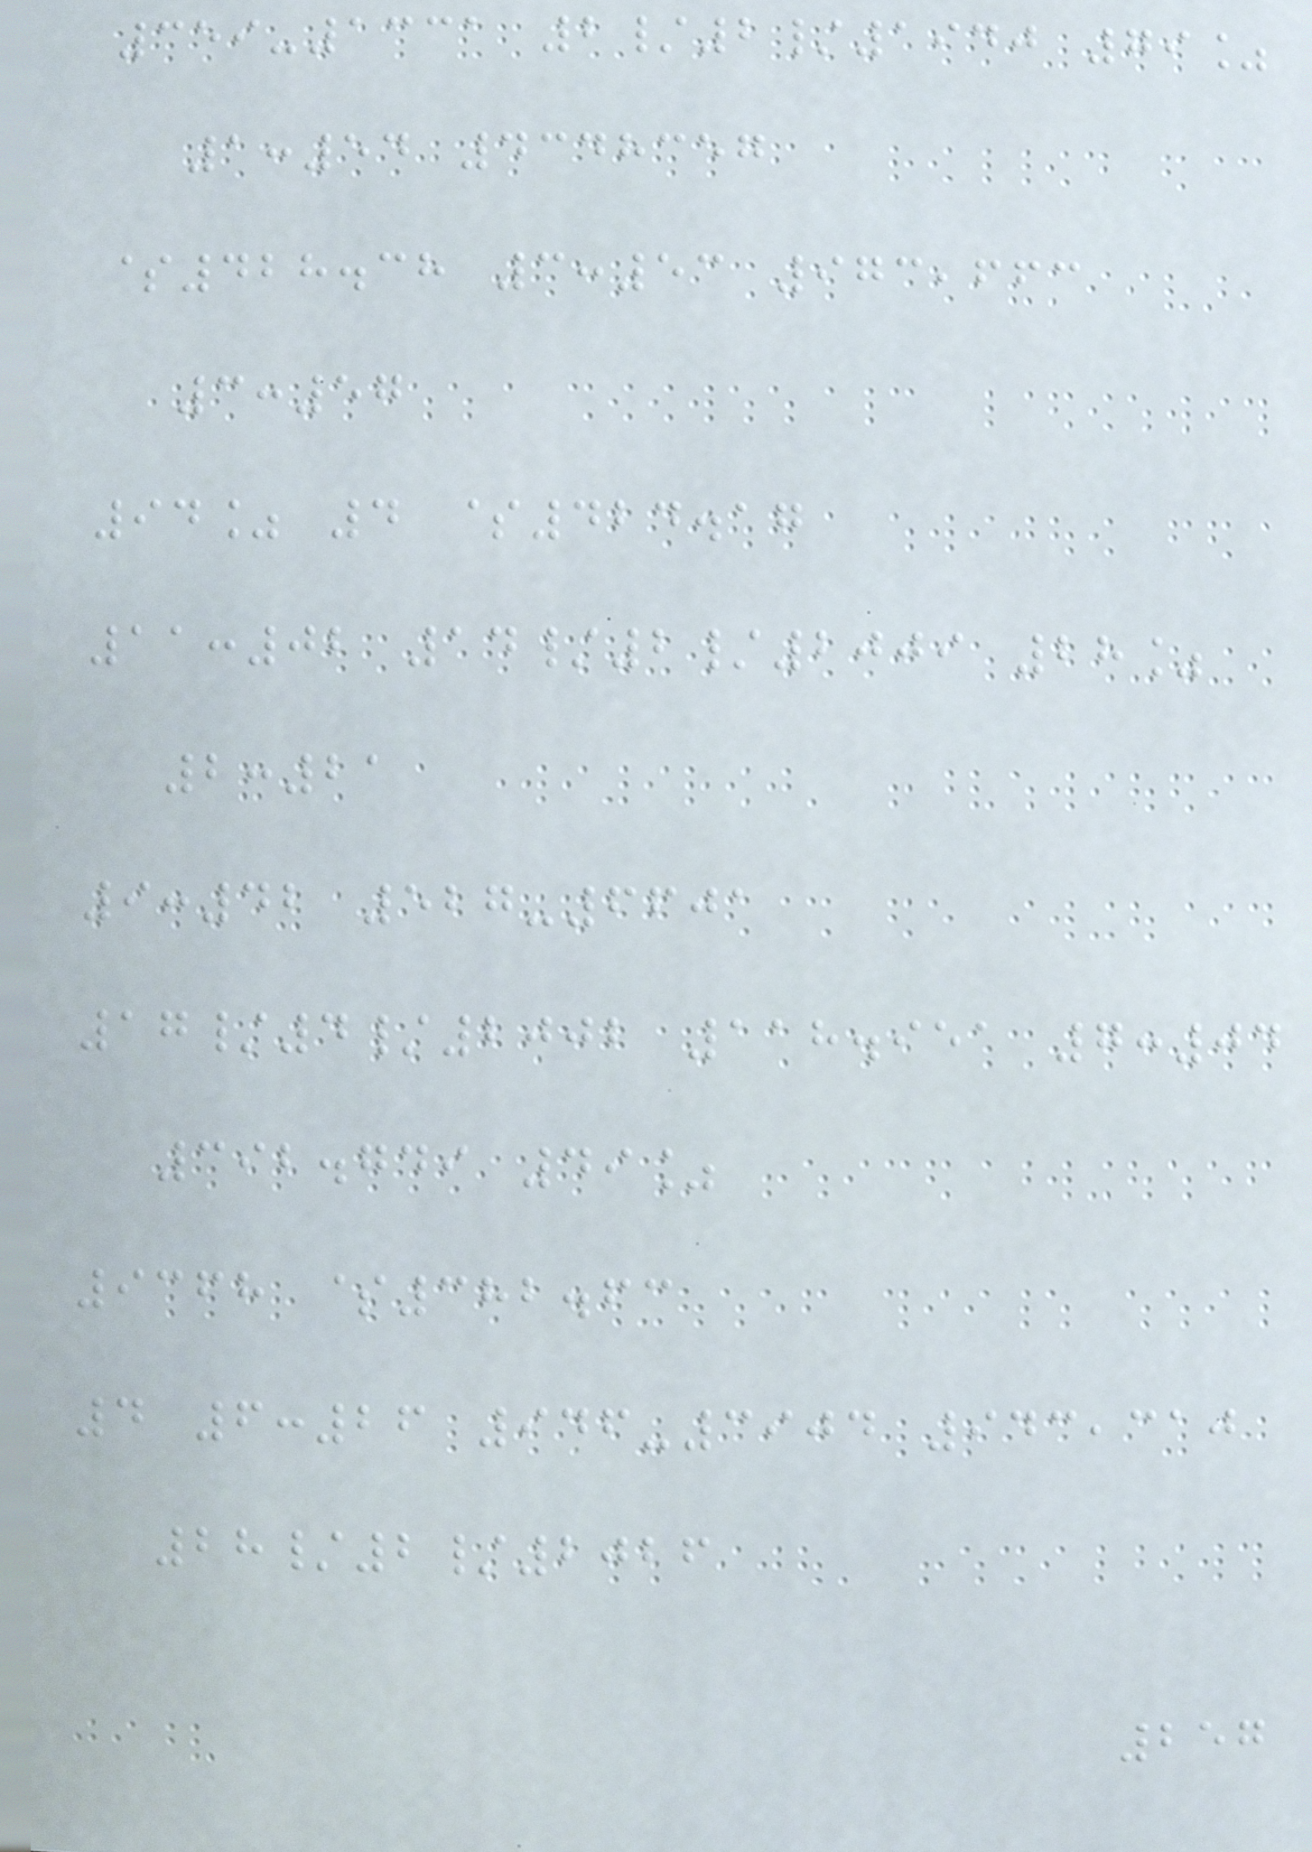359-1331 2/2/1940 79%
1:54 4348357
$428.38 3:53 973,663
3:57
94% 4 $424.17
11:02 14/2/2009 28%
2:21
9:42 527-6601
17/4/2002 118.951 7:04
392.749 49%
9368 $382.63
4 6:26 946-3904 943,310
28/2/2026
257
